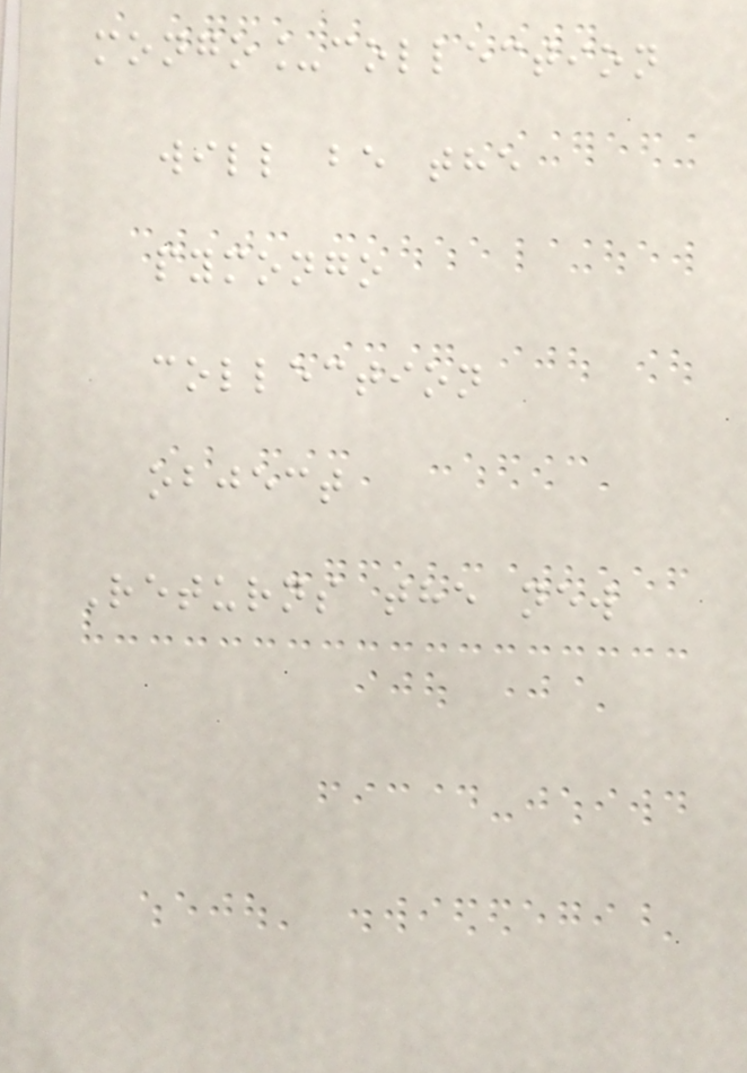mongo_collection
will be the
pymongo
collection
object
Returns the new
